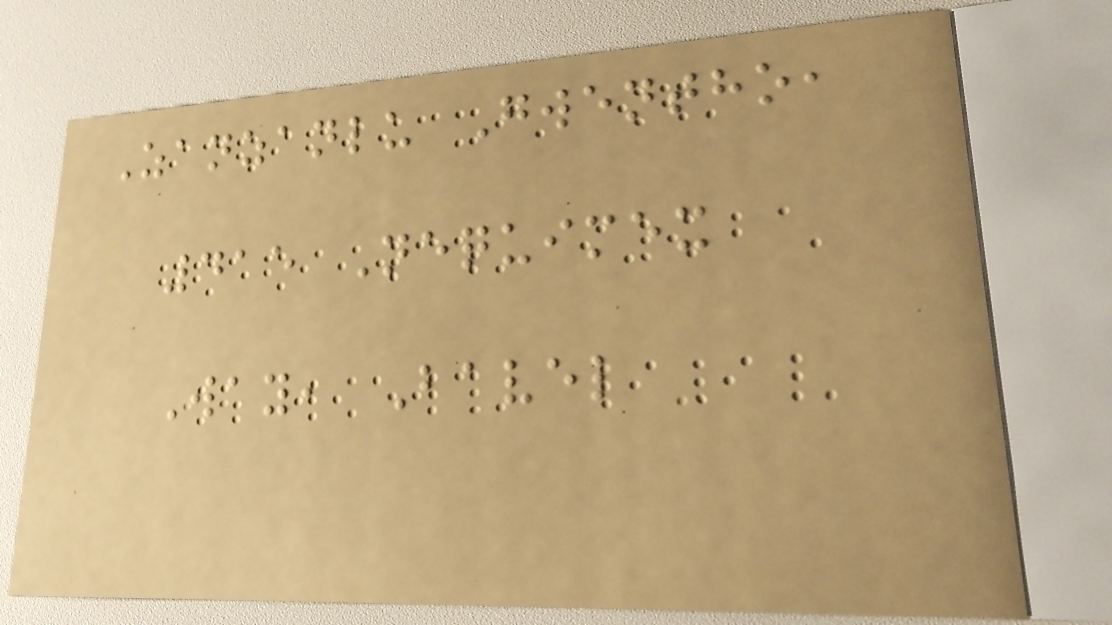Zanzanlu Gwentho,
415 Nequimex
Way, Bavel
